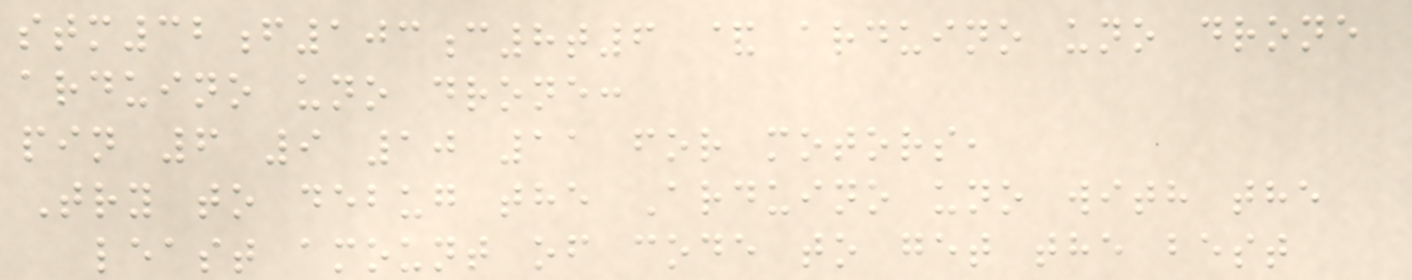stm32f103c8t6 & arduino uno drone
arduino uno drone:
pin 6 9 10 11 for motors,
Try to debug the Arduino uno with the
least amount of code to get the best
